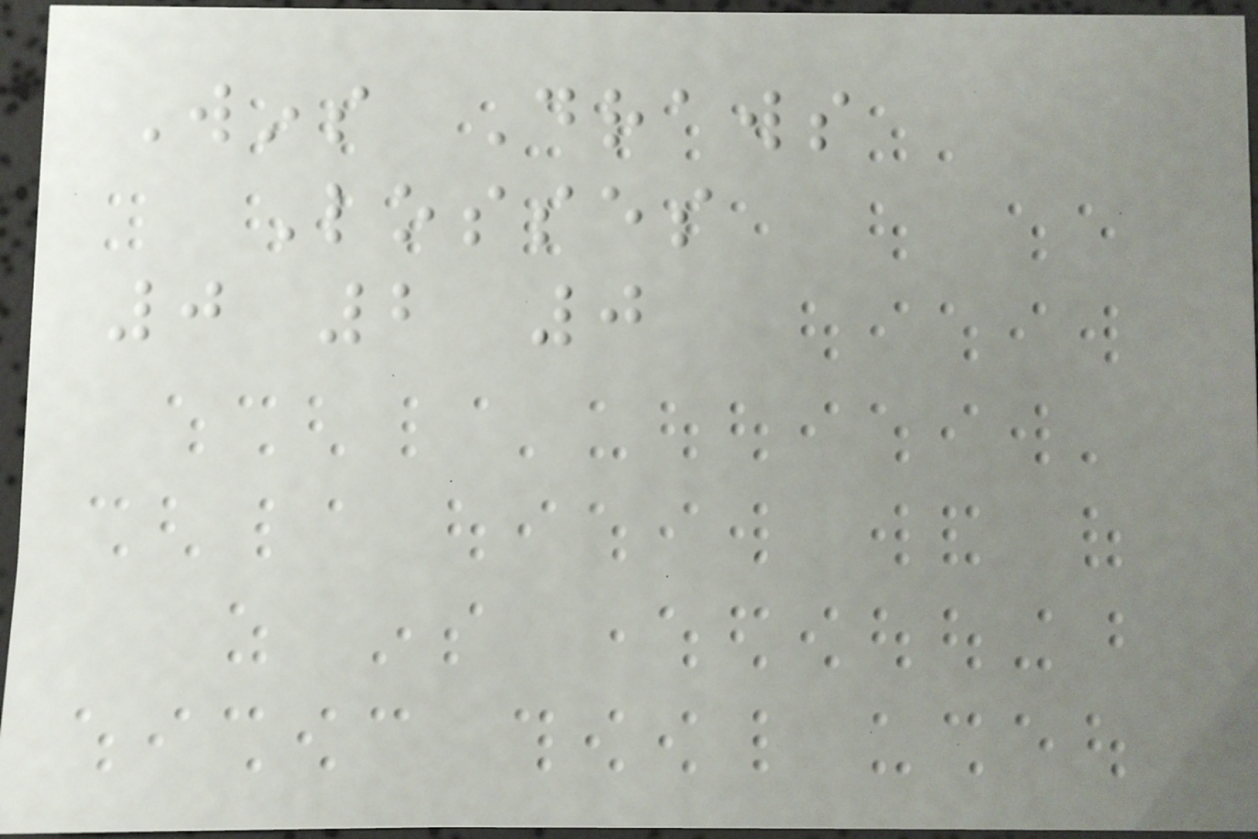Wins Draws
Losses
0 2 0
